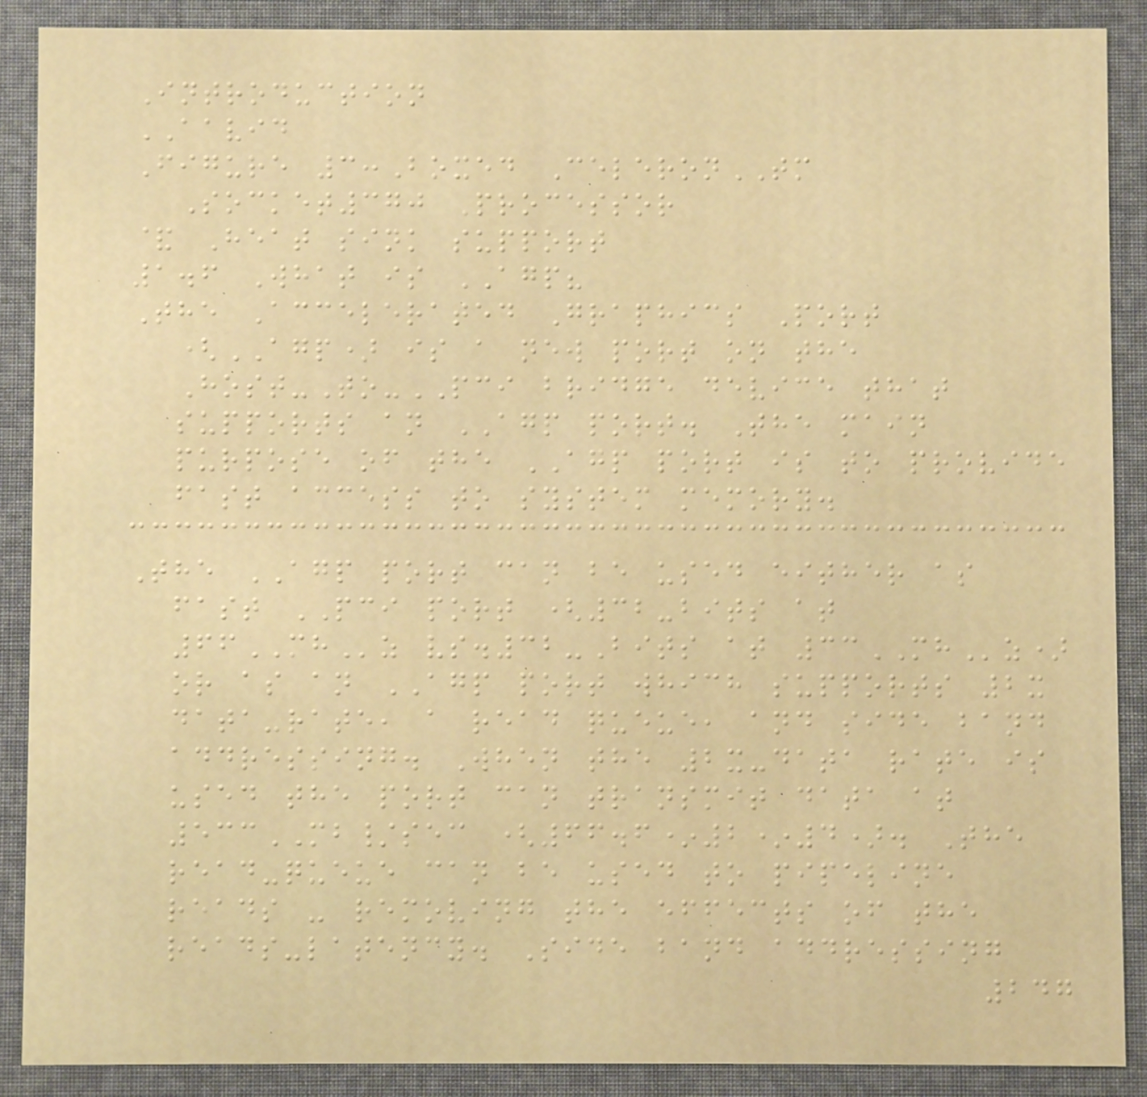Introduction
AAVID
Figure 3:Boxed CeleronTM
Socket370 Processor
& Heat sink support
1.6 What is AGP?
The Accelerated Graphics Port
(AGP) is a new port on the
Host-To-PCI bridge device that
supports an AGP port. The main
purpose of the AGP port is to provide
fast access to system memory.
The AGP port can be used either as
fast PCI port (32-bits at
66MHz vs.32-Bits at 33MHz)
or as an AGP port which supports 2x
data-rate, a read queue, and side band
addressing. When the 2x-data rate is
used the port can transmit data at
533MB/sec (66.6*2*4). The
read-queue can be used to pipeline
reads - removing the effects of the
reads-latency. Side band addressing
247
